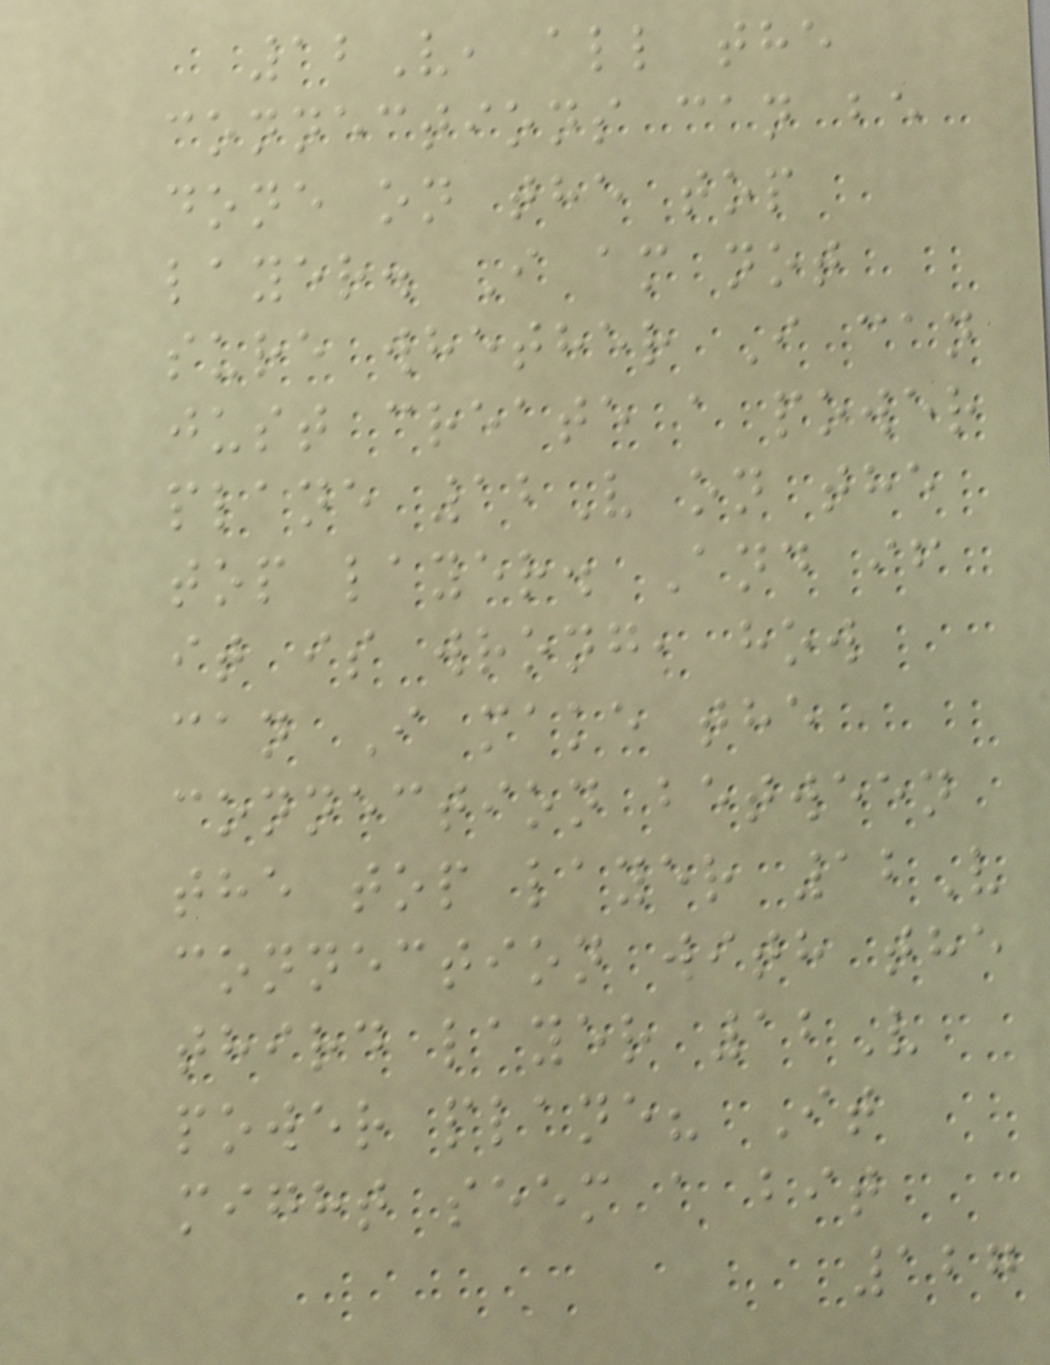12V, all the
connections can be
done on the top
layer. I am not
sure whether I can
just create a power
plane 12V on the
top layer. And if
it is wrong, how
can I make the
connection between
the top layer 12V
connection with the
third layer 12V
power plane? It
might seem a bit
127
